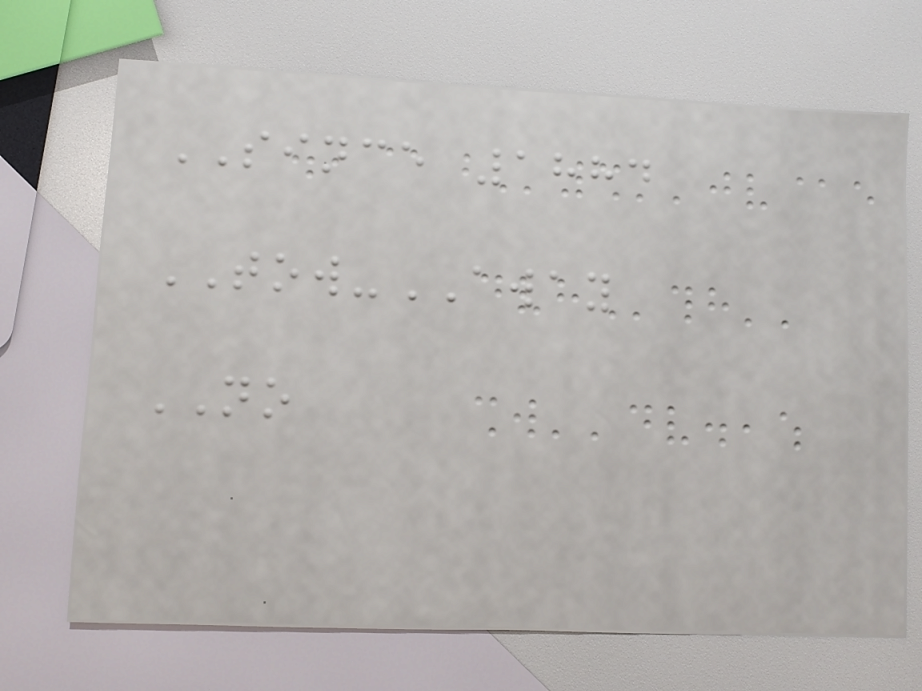SINCE 1884
TOW-AWAY
NO
